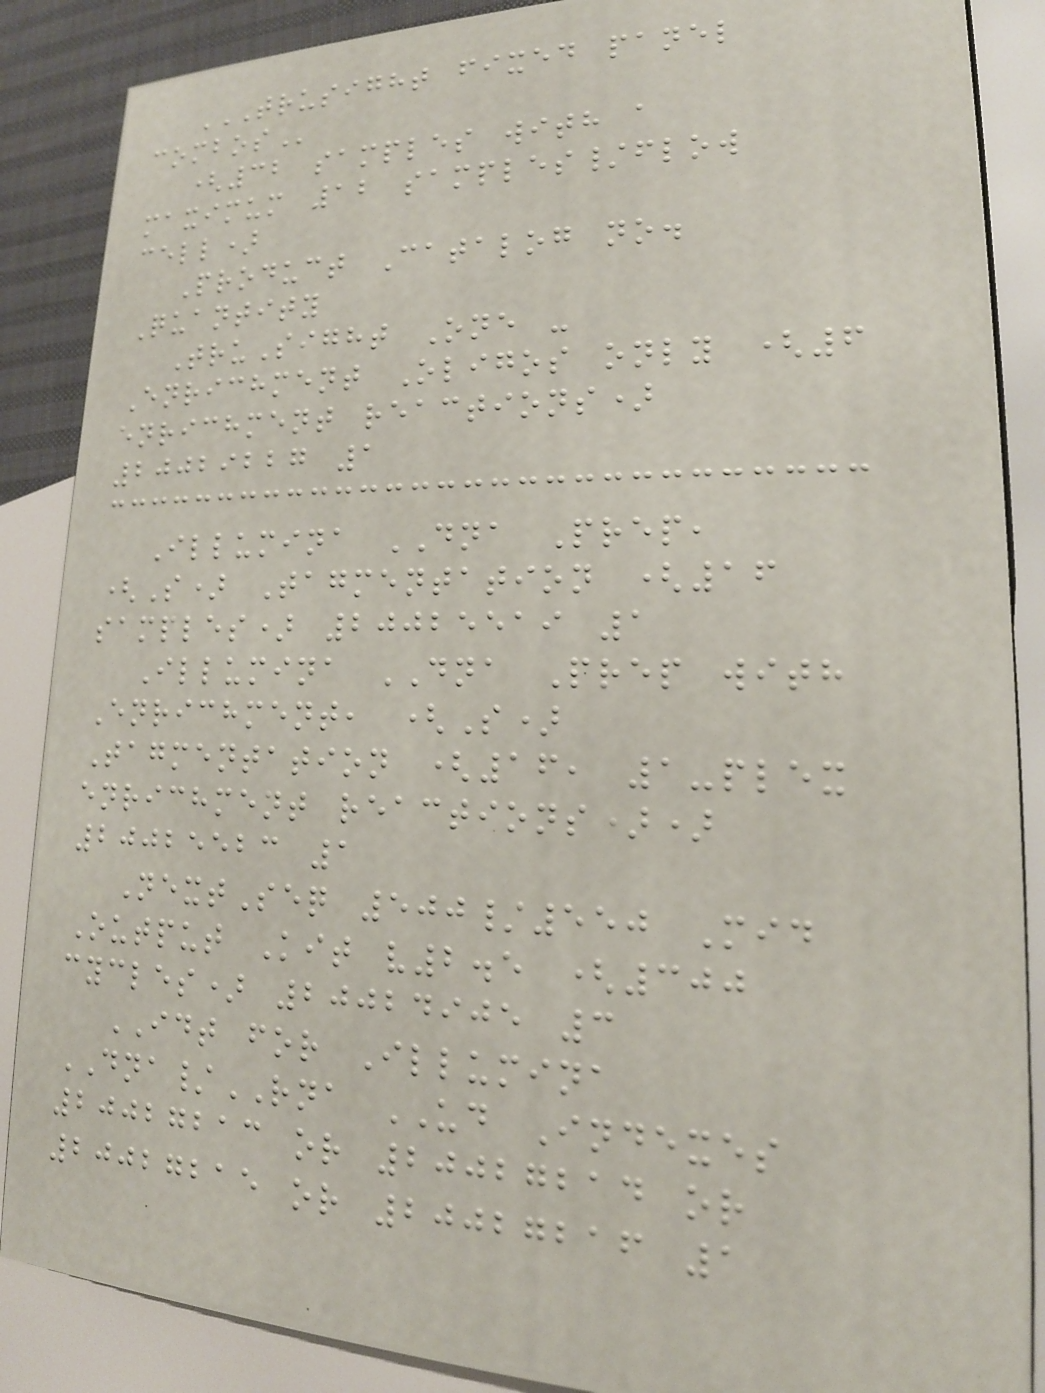TRUSIGHT FIXED PANEL
COMBOS
(32 samples with a
maximum 12 samples/flow
cell)
Product Catalog no.
Quantity
TruSight One -
Enrichment Oligos only (6
enrichment reactions)
20029227 1
Illumina DNA Prep,
(S) Tagmentation (16
samples) 20025519 1
Illumina DNA Prep with
Enrichment, (S)
Tagmentation (16, 1-plex
enrichment reactions))
20025523 1
NextSeq 500/550 Mid
Output Kit v2.5 (300
cycles) 20024905 3
IDT for Illumina
DNA/RNA UD Indexes
20027213 or 20027214 or
20027215 or 20027216 1
